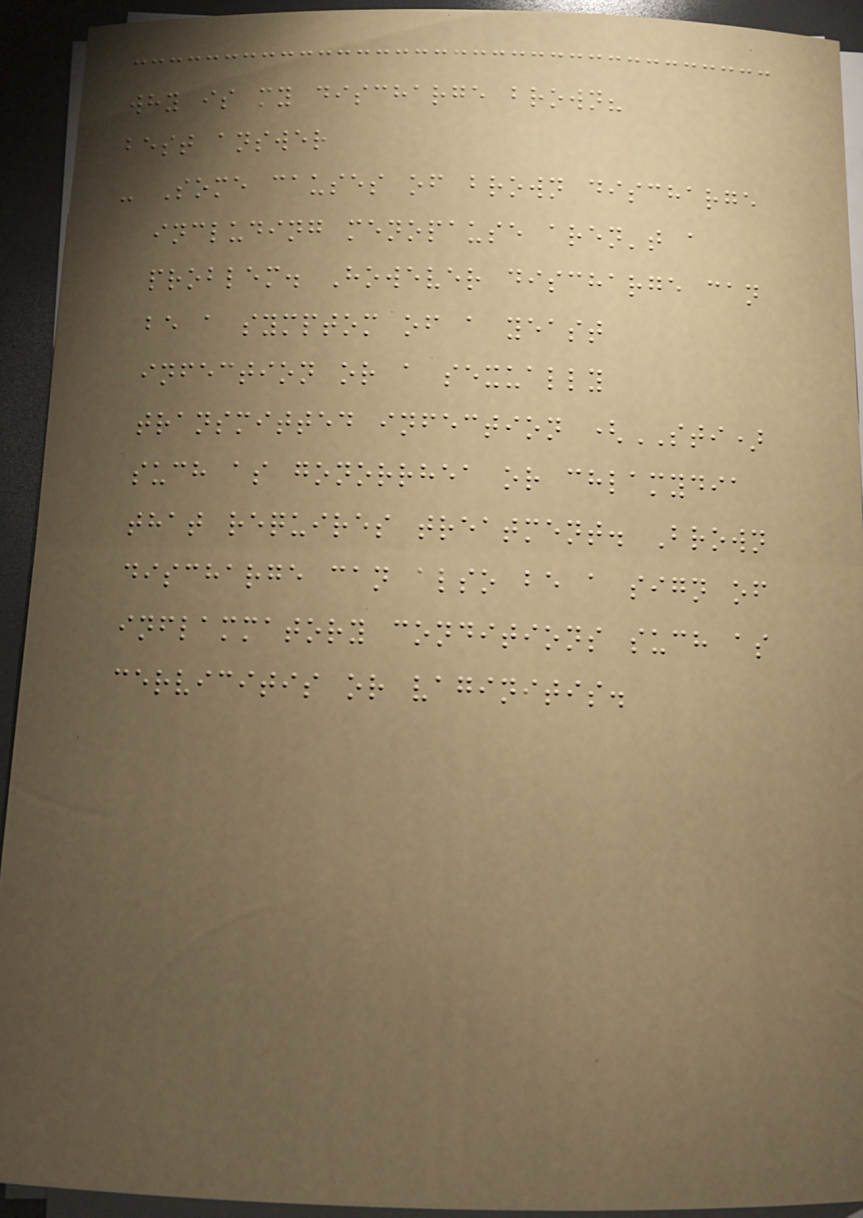why is my discharge brown?
best answer
- Some causes of brown discharge
including menopause aren't a
problem. However discharge can
be a symptom of a yeast
infection or a sexually
transmitted infection (STI)
such as gonorrhea or chlamydia
that requires treatment. Brown
discharge can also be a sign of
inflammatory conditions such as
cervicitis or vaginitis.
